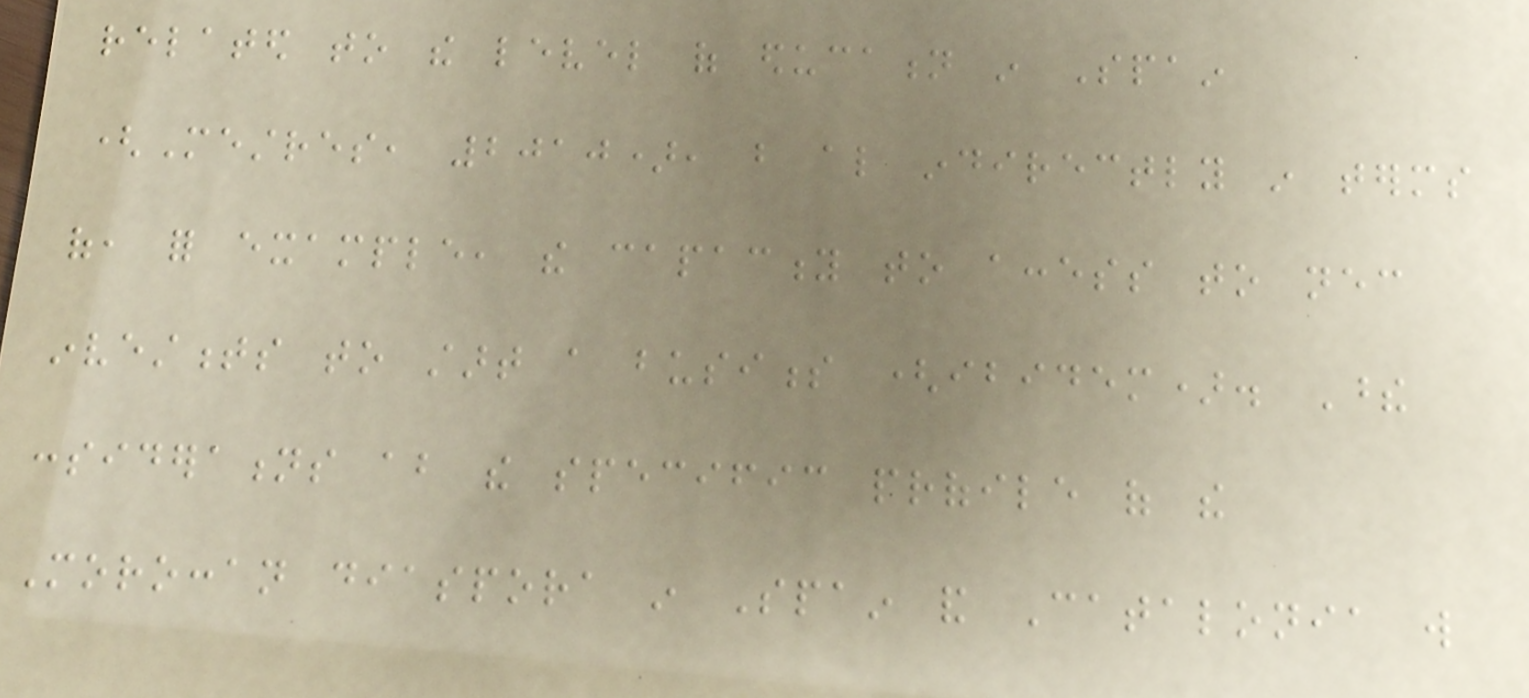related to the level of education in Spain
(Mestres, 2010), but also indirectly in terms
of, for example, the capacity to access to necessary
investments to start a business (ibidem). These
considerations about the specific profile of the
Moroccan diaspora in Spain and Catalonia will
